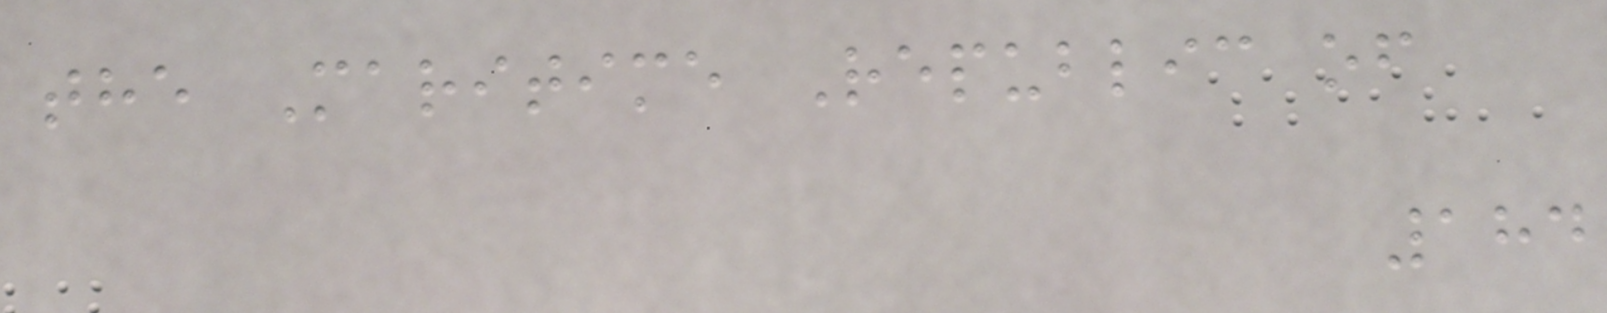the Maritime Republic of
184
